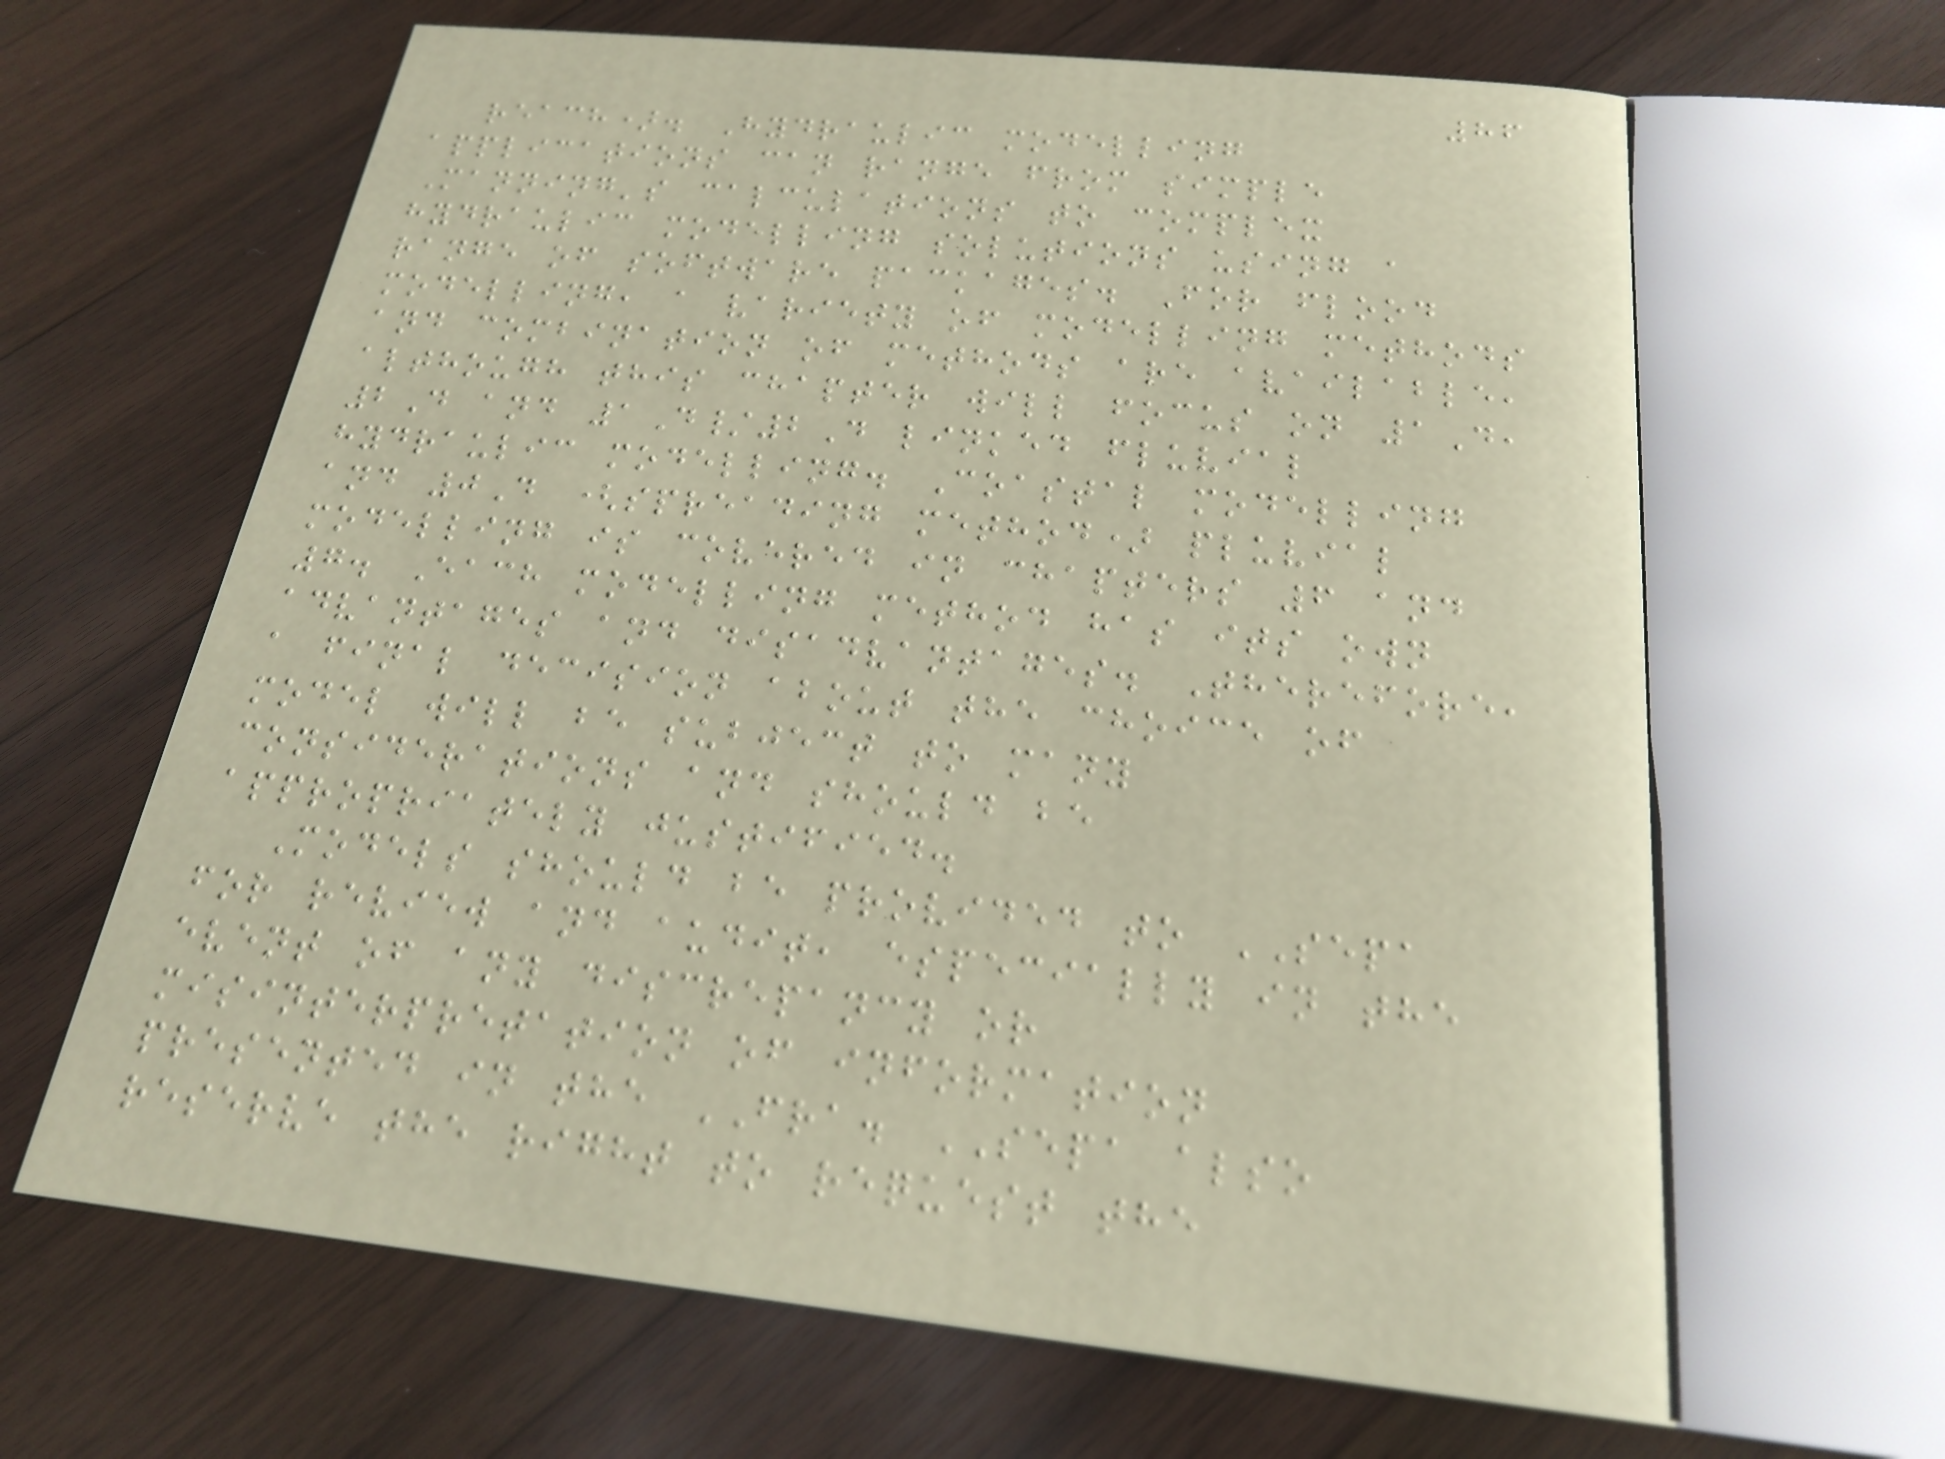86
reach). Hydraulic modelling
applications can range from simple
Manning's calculations to complex
hydraulic modelling solutions using a
range of software packages. For flood
modelling, a variety of modelling methods
and combination of methods are available,
although this chapter will focus on 1D,
2D and 1D/2D linked fluvial
hydraulic modelling. Coastal modelling
and 0D (spreading method) pluvial
modelling is covered in chapters 6 and
7. Each modelling method has its own
advantages and disadvantages. Therefore,
a final decision about the choice of
model will be subject to many
considerations and should be
appropriately justified.
Models should be provided to SEPA
for review and audit, especially in the
event of any discrepancy or
misinterpretation of information
presented in the FRA. SEPA also
reserve the right to request the
